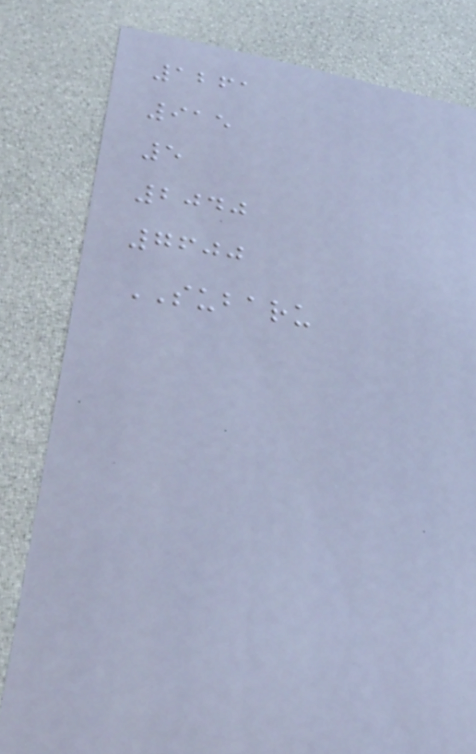1261
915
5
2040
7600
SUBARU
